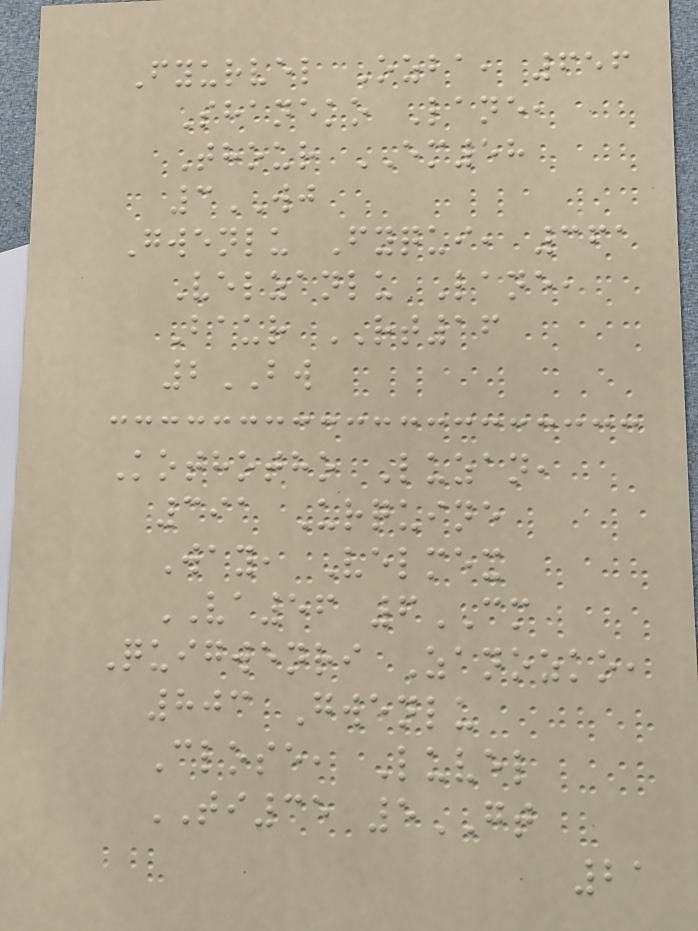Fyurvel Ozba, 656
Shaneko Lane,
Thour EM58
3WJ
Gwenlu Fyqui, 361
Velzanlu Lane,
Baur RT16
2BW
Kothotho Luzan,
391 Urquine
Way, Velmex
VA56 6CM
Quigwenri Zanozko,
803 Gwenlu
Close, Luvel
TI35 5GT
21
